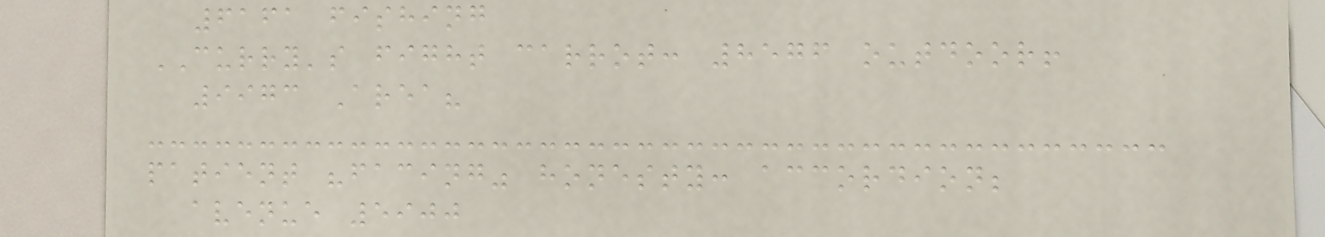6161 fishing
CURRY's fight carrot: 8576 outdoor!
9973 Area?
patient "facing" honesty: accordion;
avenue 5900
